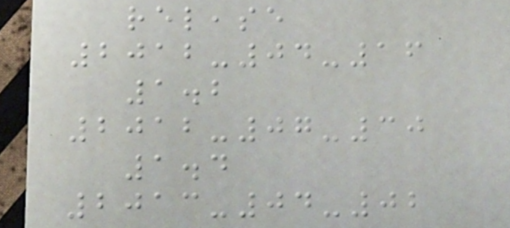release
2012-04-16
1.2
2012-07-30
1.4
2013-04-02
